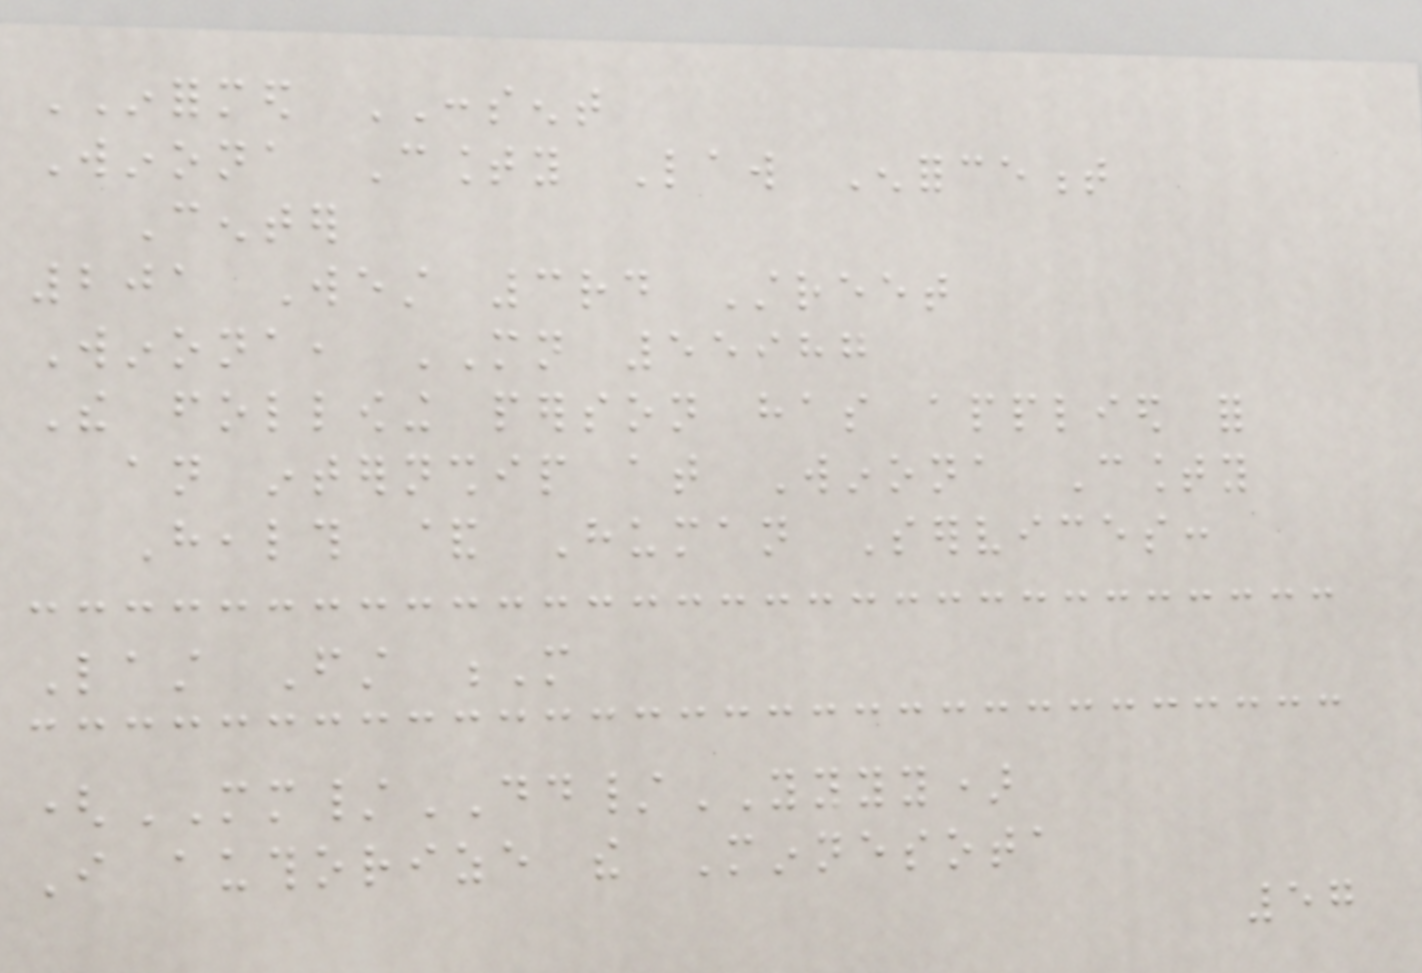INFORMED CONSENT
Winona County Law Enforcement
Center
201 West 3rd Street
Winona, MN 55987
The following person has applied for
an internship at Winona County
Health & Human Services:
Last First M
(MM/DD/YYYY)
I authorize the Minnesota
57
